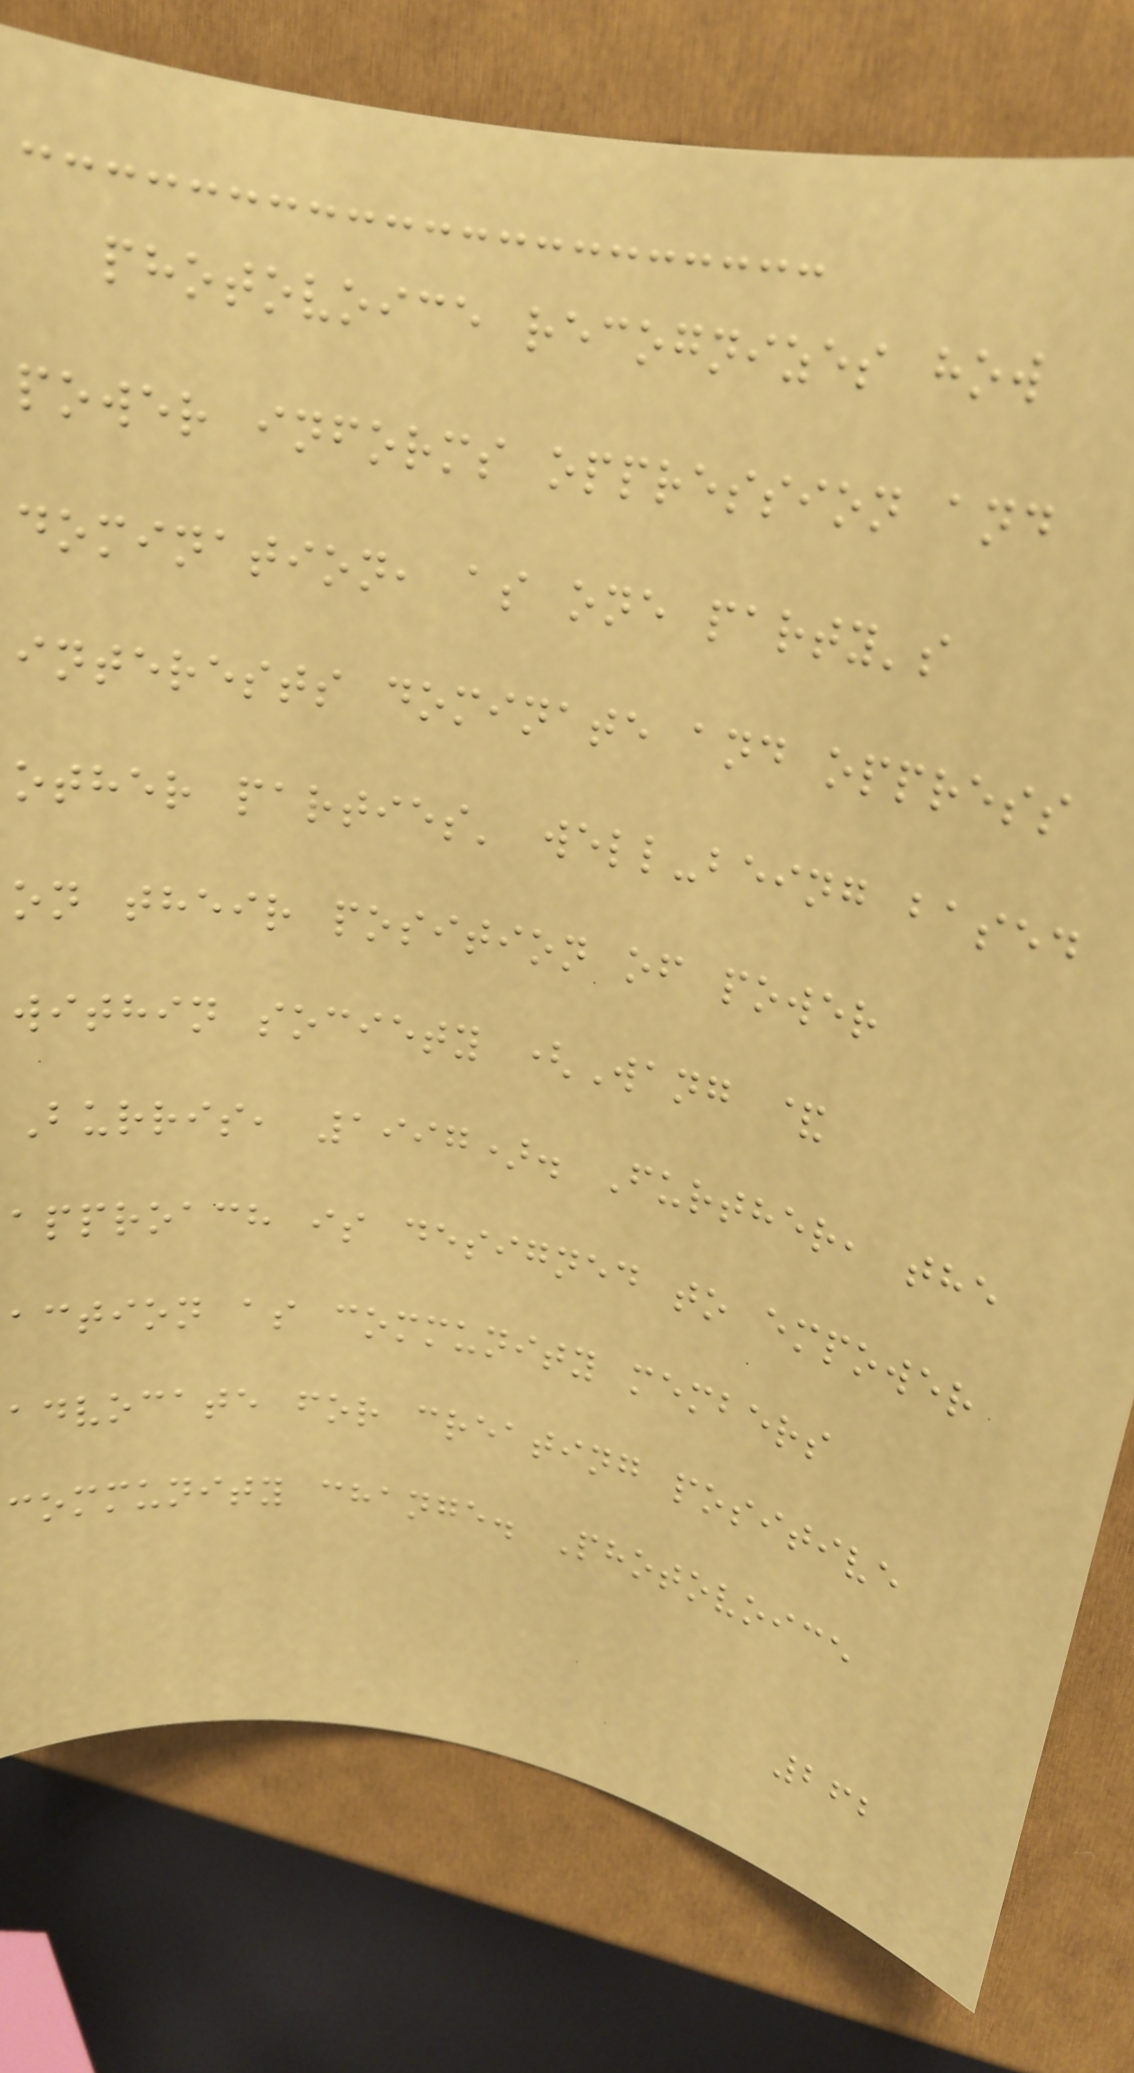photovoice recognizes how
power informs oppression and
domination, as one party's
interests dominate and oppress
other parties' well-being based
on their position of power
within society (Wang &
Burris, 1997). Further, the
approach is designed to empower
action as community members
advocate for creating positive
community change. Photovoice
262
